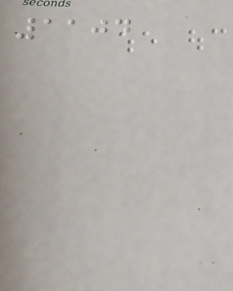1104
